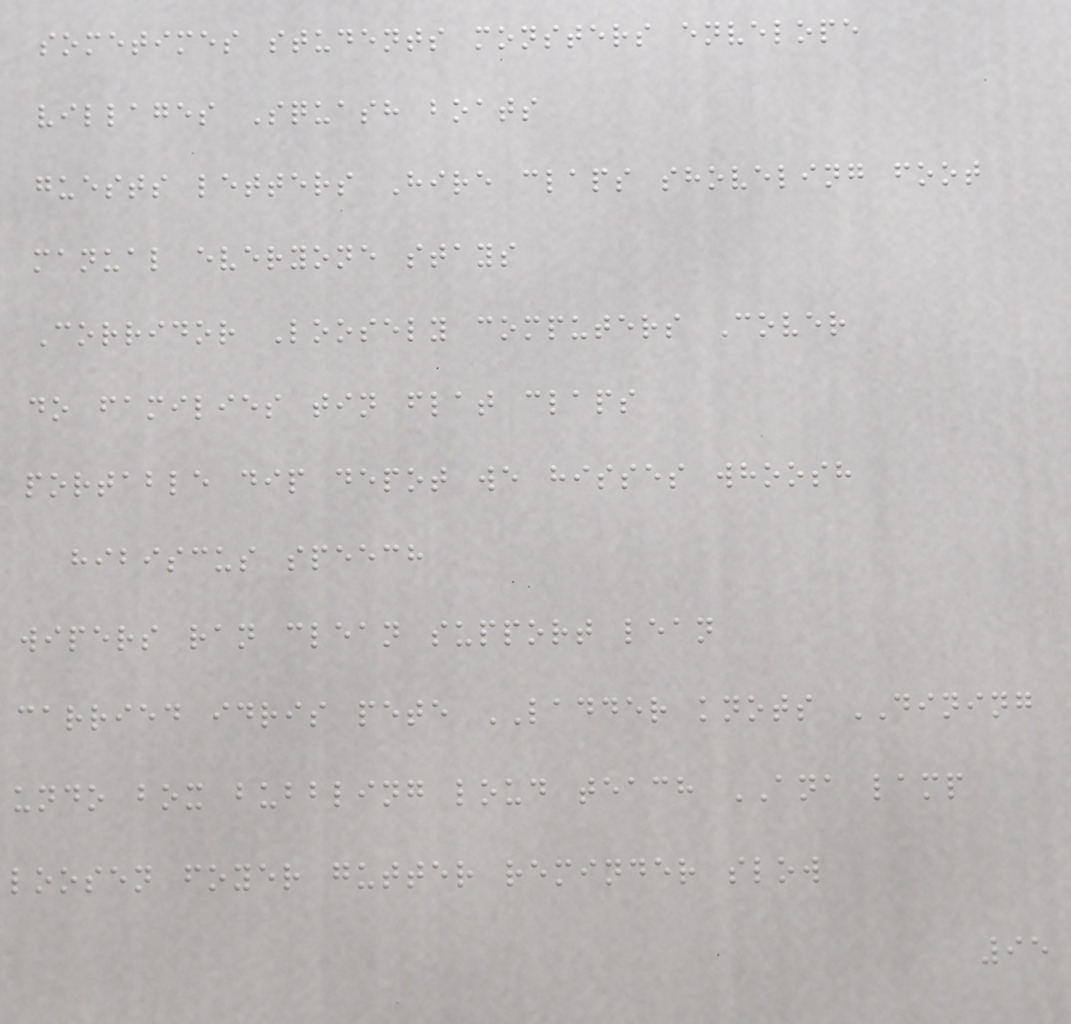sometimes students monsters envelope
villages Squash boats
guests letters Hire claps shoveling foot
manual everyone stays
Corridor Loosely computers Cover
do families tin flat claps
portable dip depot we hisses whoosh
hibiscus speech
wipers ran clean support lean
carried idris pete LADDER knots DINING
undo box bubbling loud teach ANA lamp
loosen foyer gutter reminder slow
95
